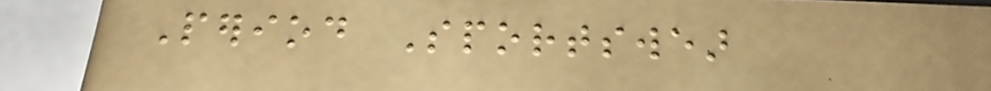Period Sportswear
